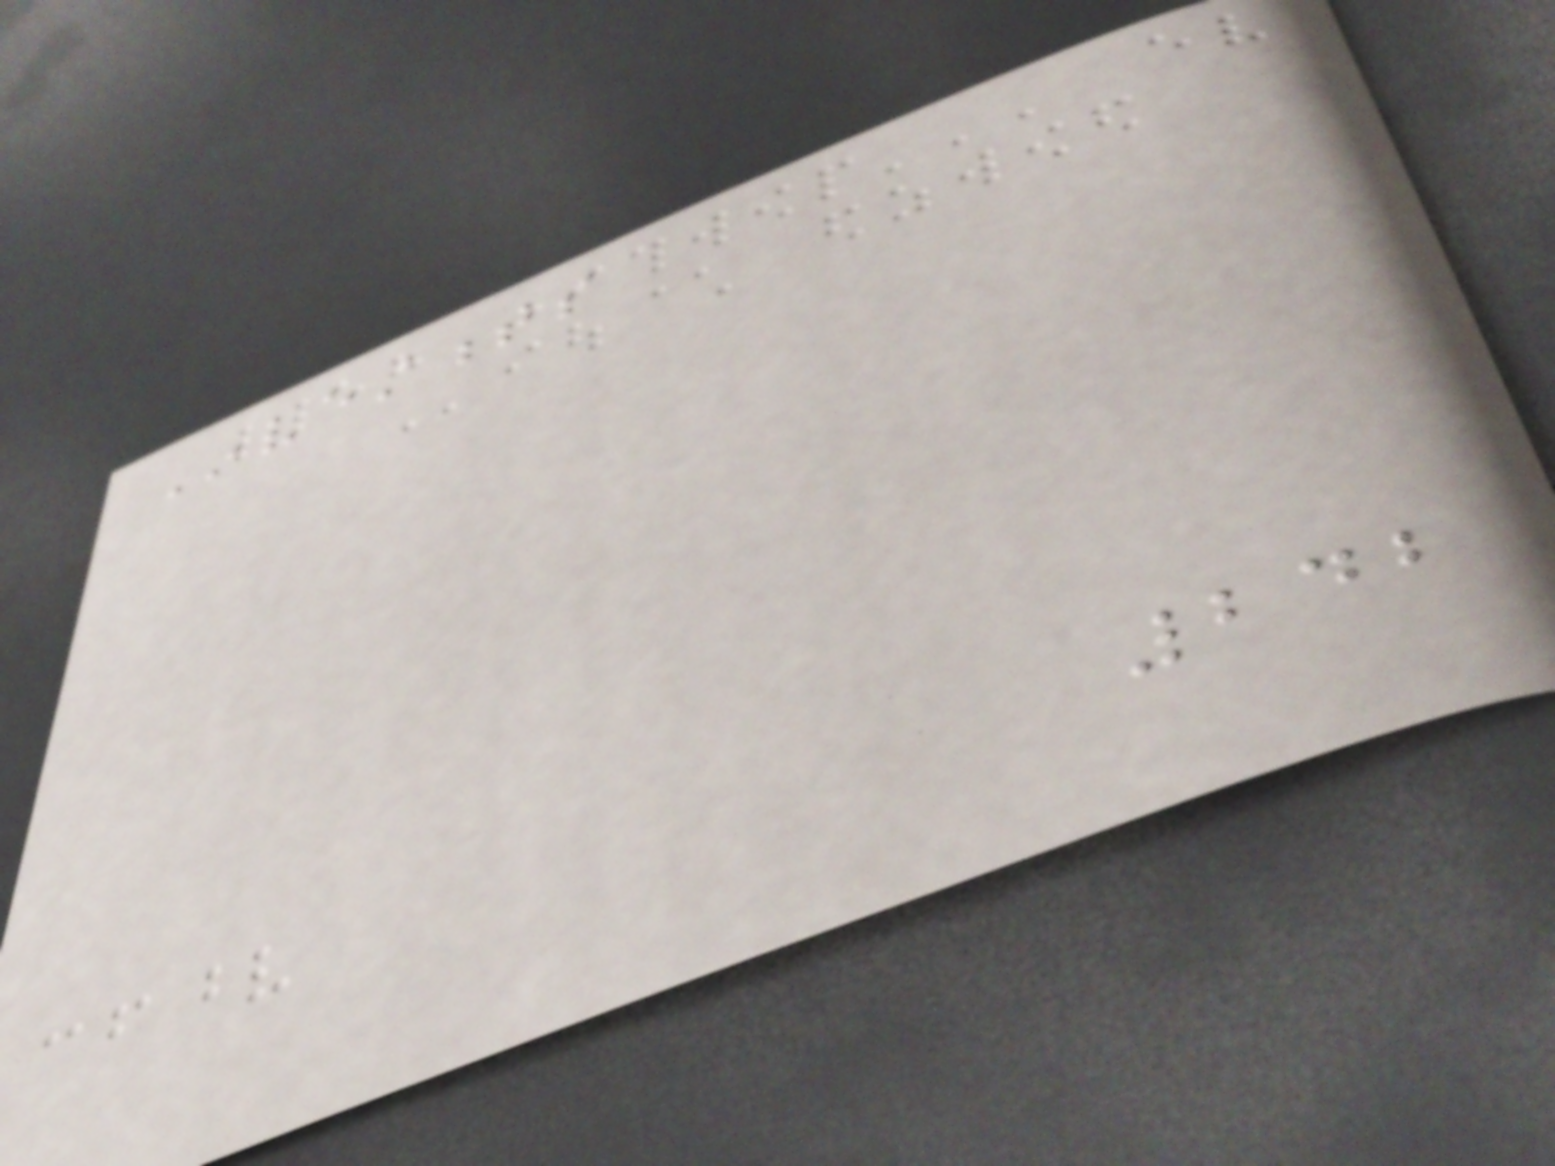Investments
242
